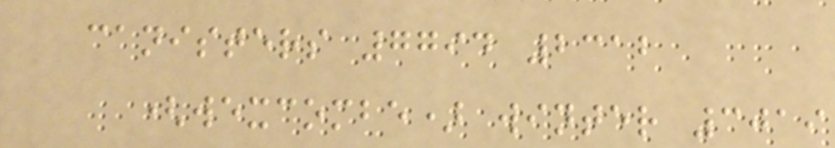canisters 7794 2312
(wexcombe) winter 3019
